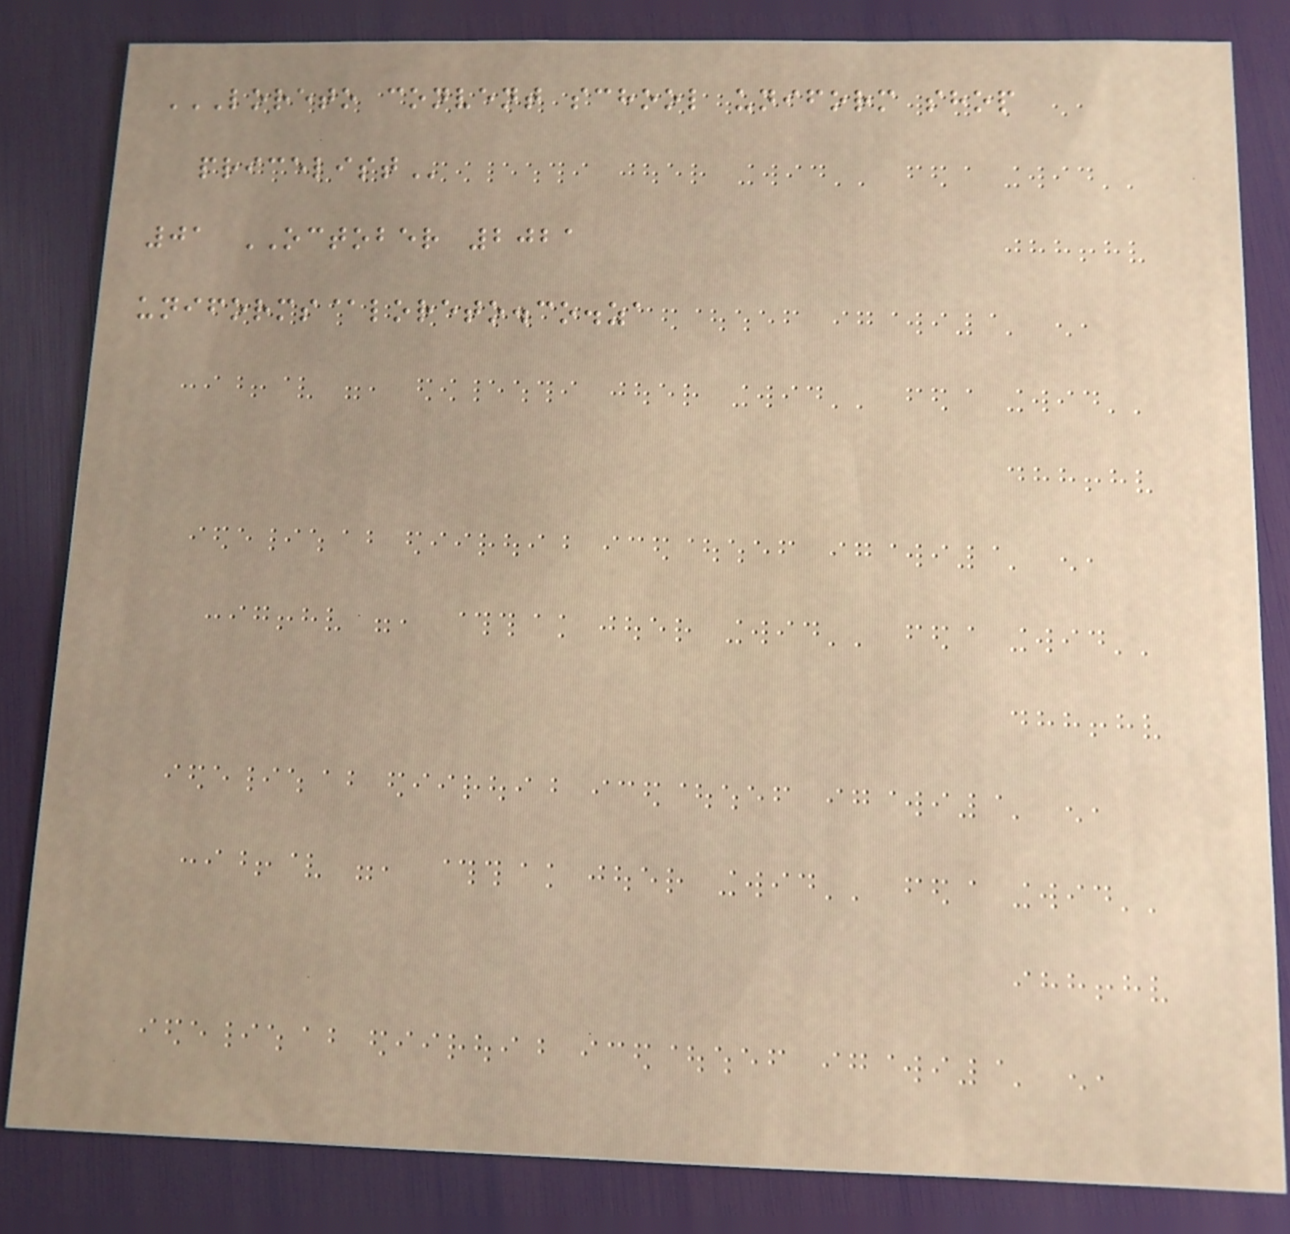LORETO CONVENT SCHOOL UNIFORM SHOP
PRICELIST
01 OCTOBER 2021
uniforms@loreto.co.za
